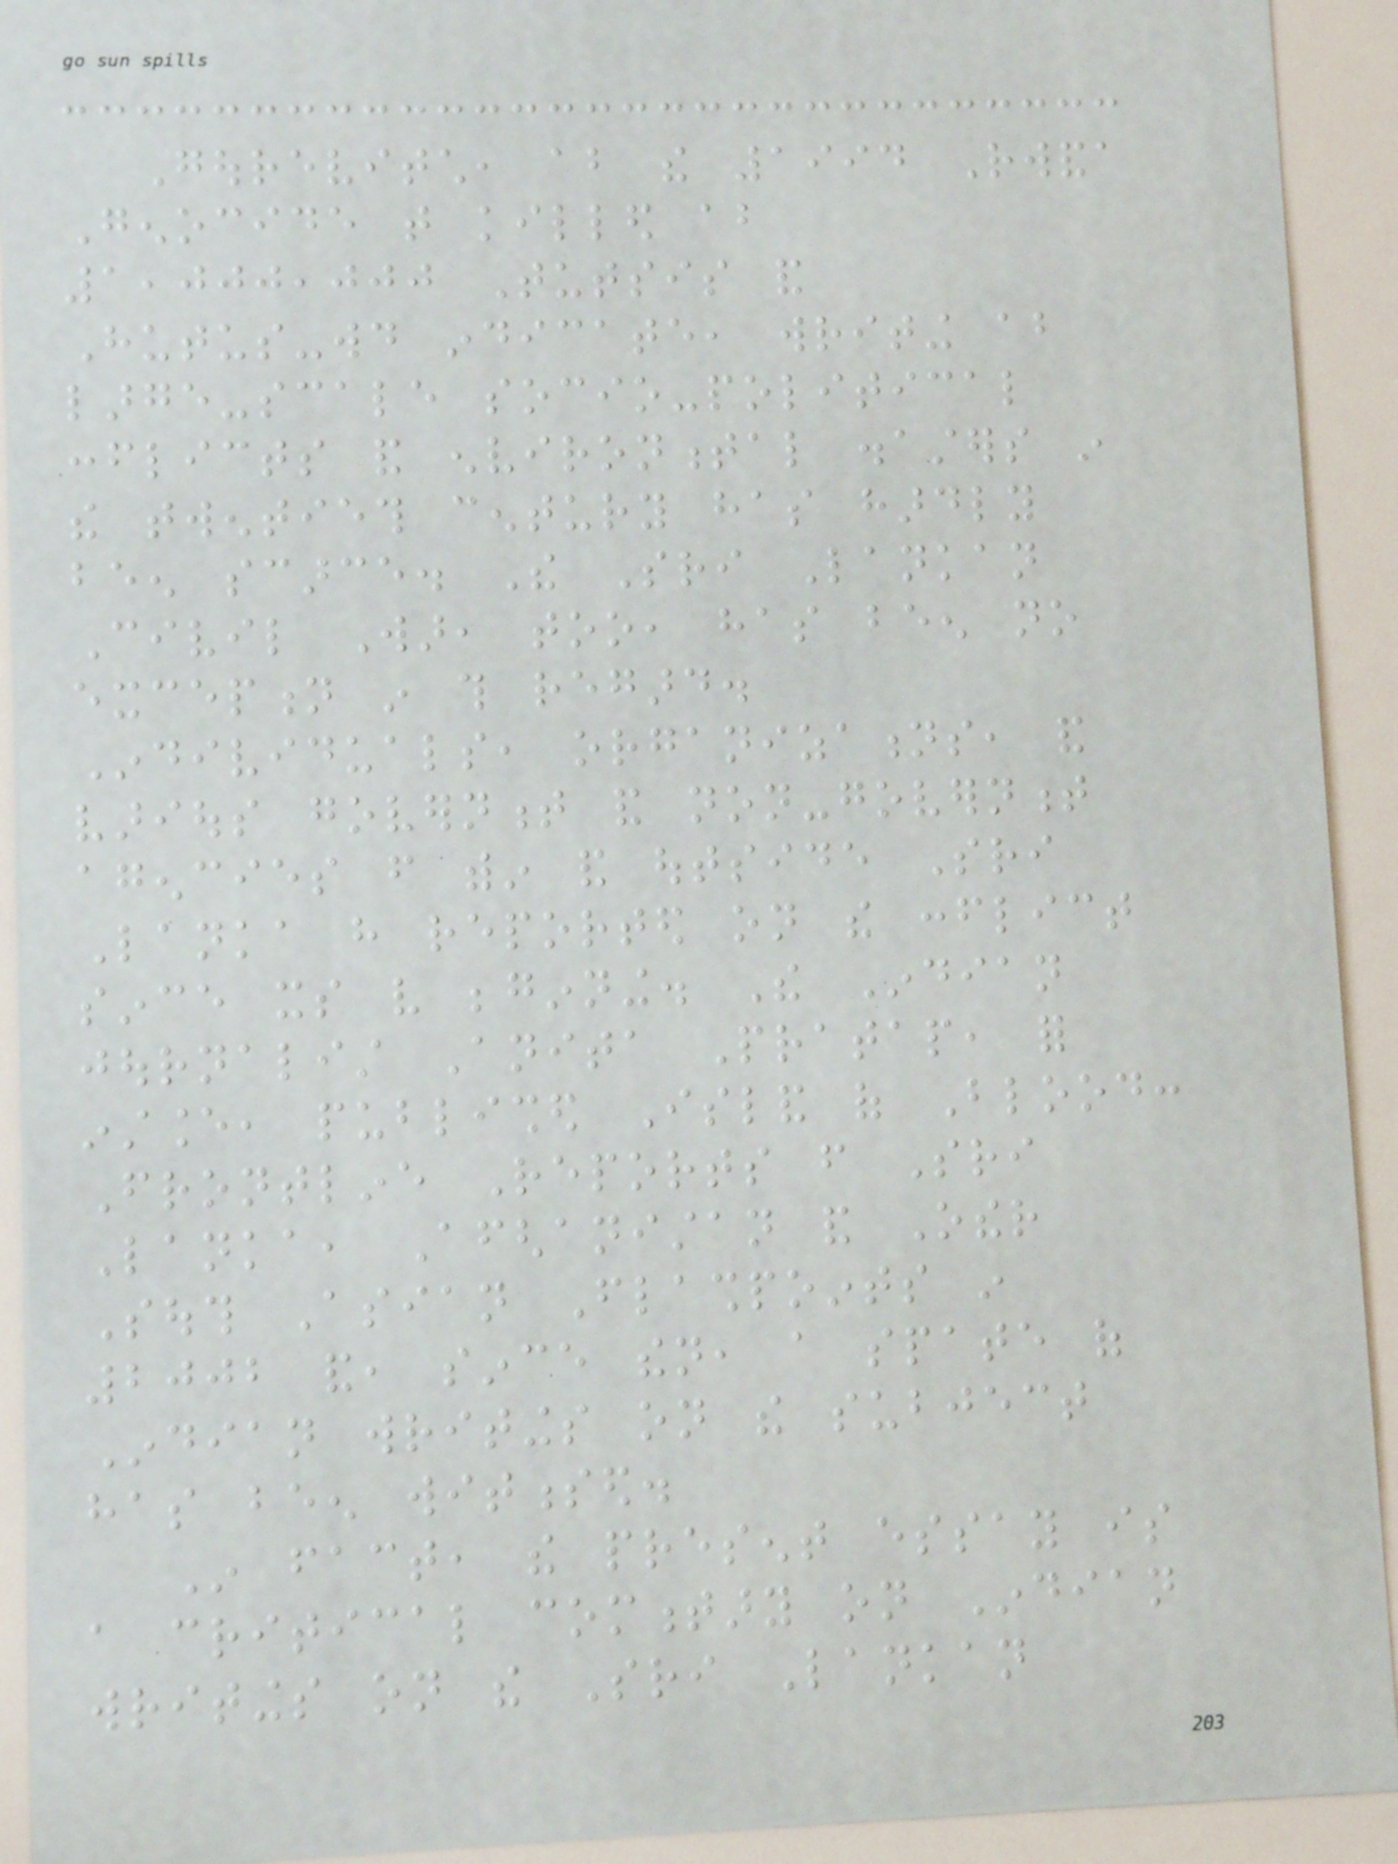Gourevitch, about the 1994 Rwanda
Genocide that killed about
1,000,000 Tutsis and
Hutus-would indicate, writing about
large-scale socio-political
conflicts and environmental disasters in
the twentieth century has hardly
been scarce. The Sri Lankan
Civil War, too, has been no
exception in this regard.
Individuals, organizations, and
various government and non-government
agencies from within and outside Sri
Lanka have reported on the conflict
since its very beginning. The Indian
journalist Anita Pratap, for
instance, published Island of Blood:
Frontline Reports from Sri
Lanka, Afghanistan and Other
South Asian Flashpoints in
2002 and, since then, a spate of
Indian writings on the subject
has been witnessed.
In fact, the present essay is
a critical commentary on Indian
writings on the Sri Lankan
